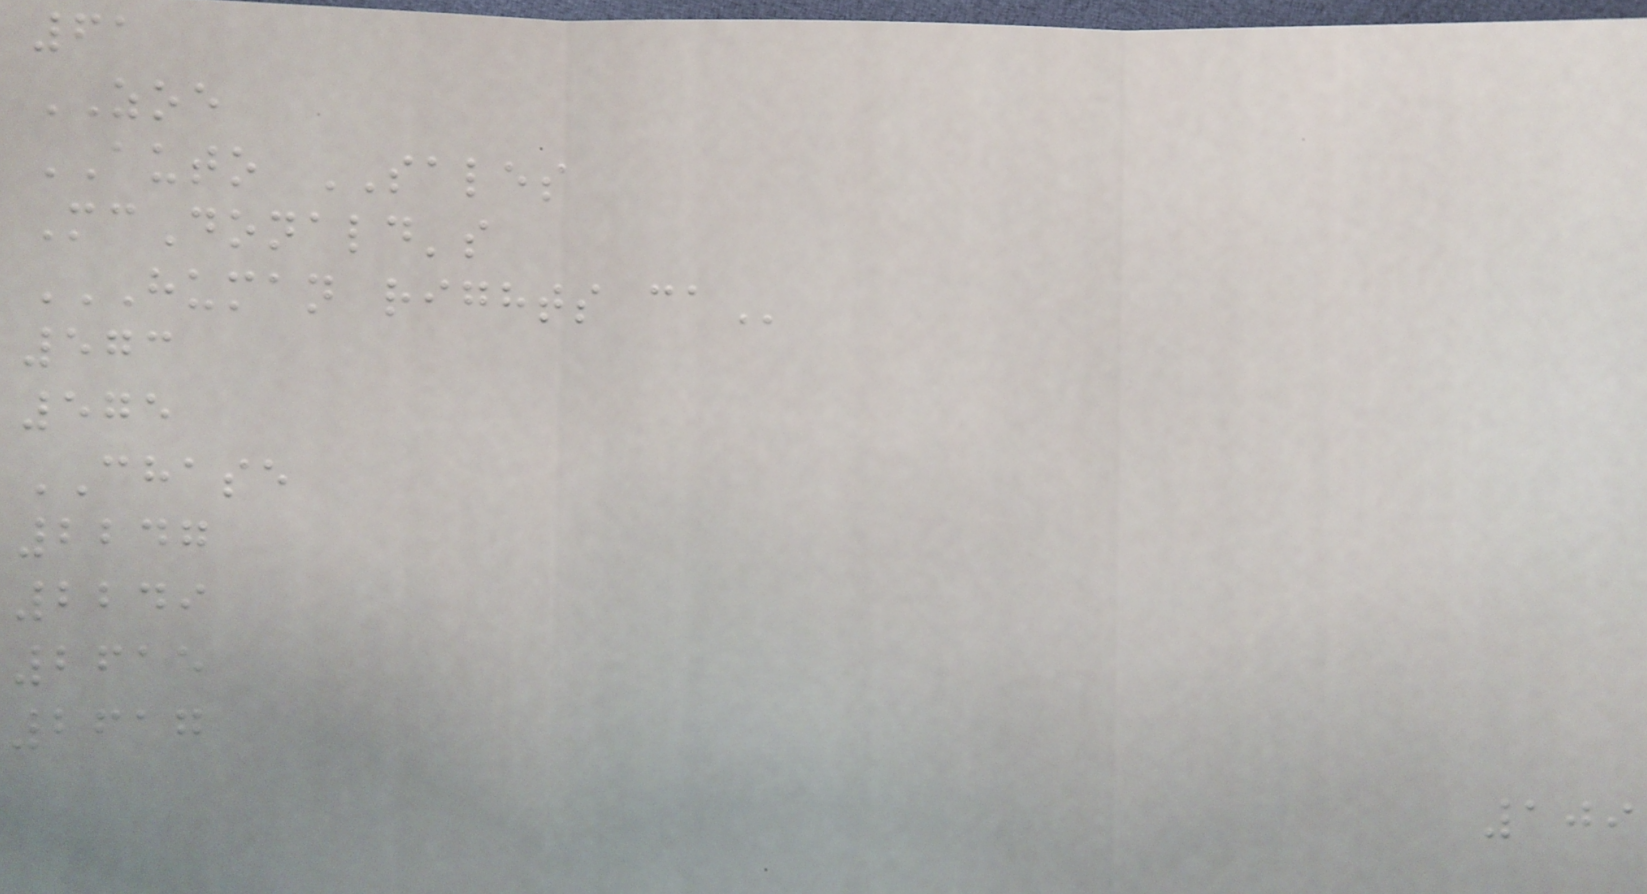61
ZOE
AUTO SALES
McDonald's
HUMAN RIGHTS CA
573
575
CHASE
2247
2249
2615
2617
109
